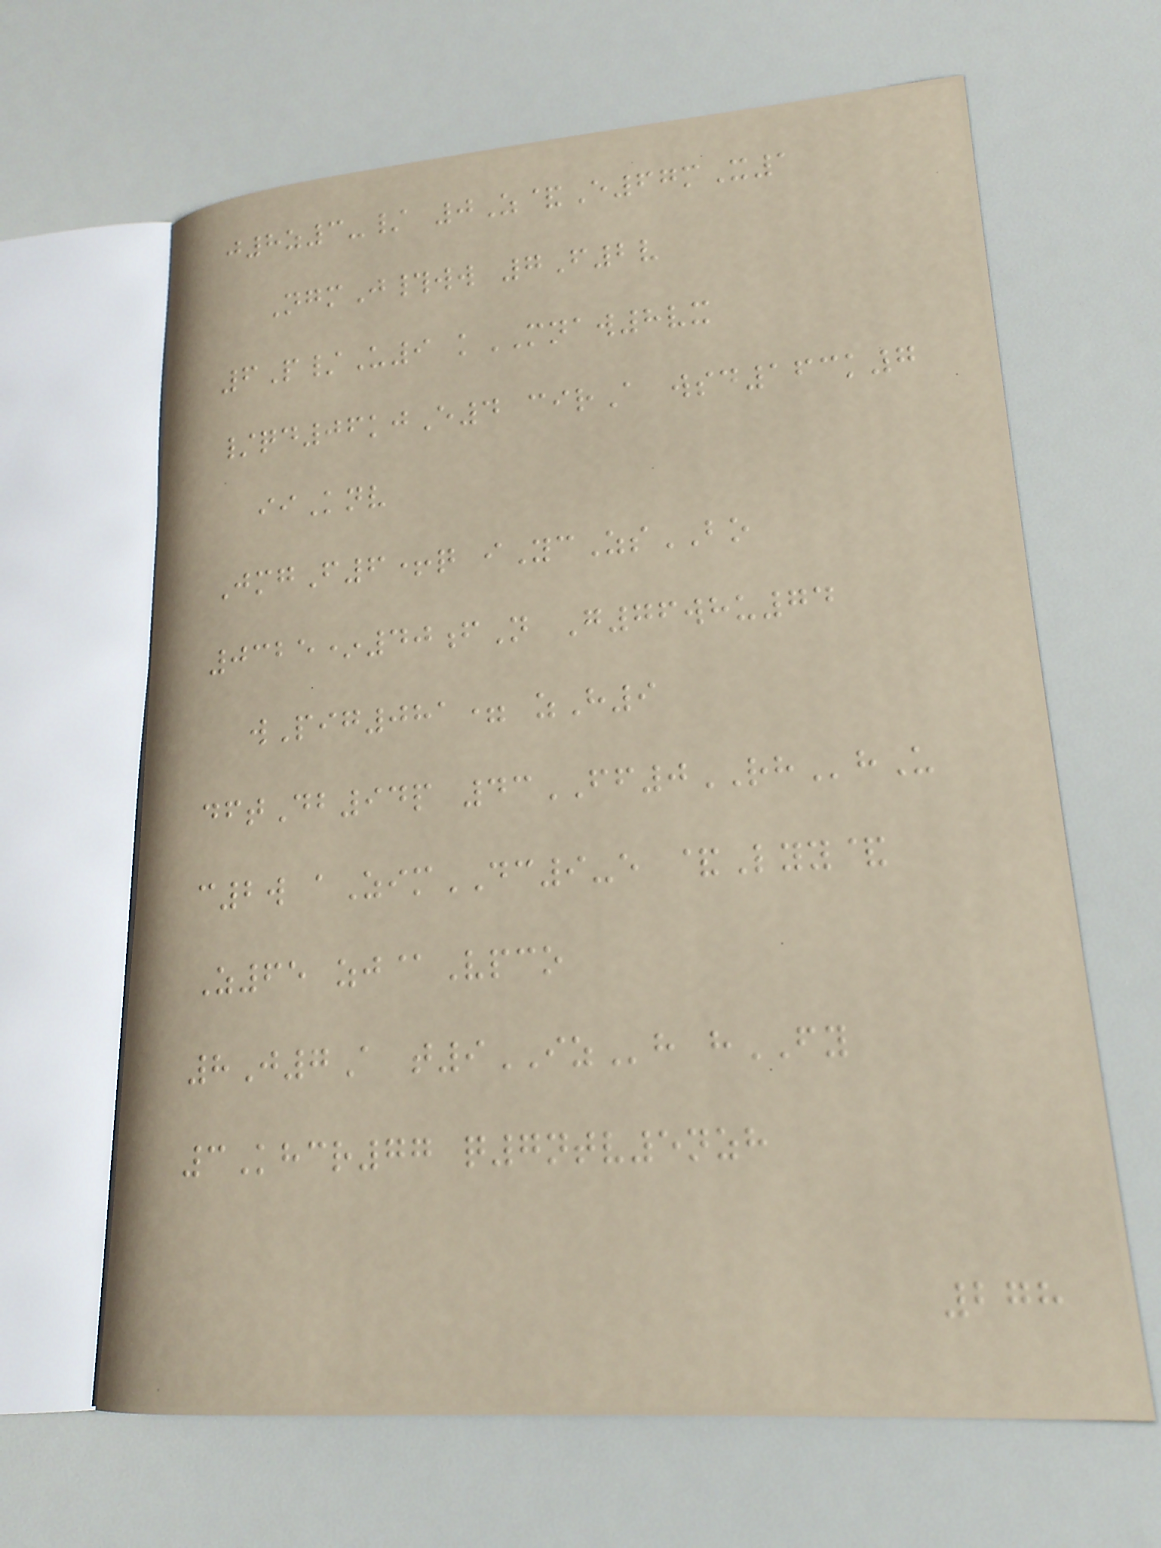j8z3-/ 0Z&E67mX1
NgmJ#ww 7F2v
6P/U9 kMNAW8vx
/qd06kjE4 cirA wsd163k7
iiKnv
JmgF6+q iYcZsBO
0325*40fN G76whu74
wPig081= zH9
dftDb94p 43FF0RHhU
c2w aZimDC9-e &Lyy&
Z65 zj@Vpco
8J7A t9IZh hFY
3Khcr77 q7ntv5nzh
278
